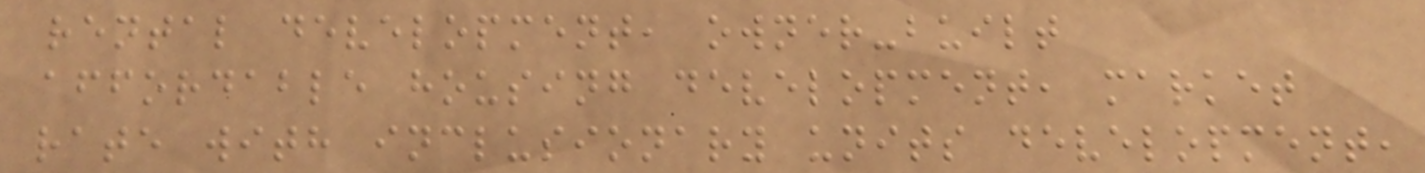rental development, owner-built
affordable housing development, market
rate with inclusionary units development,
